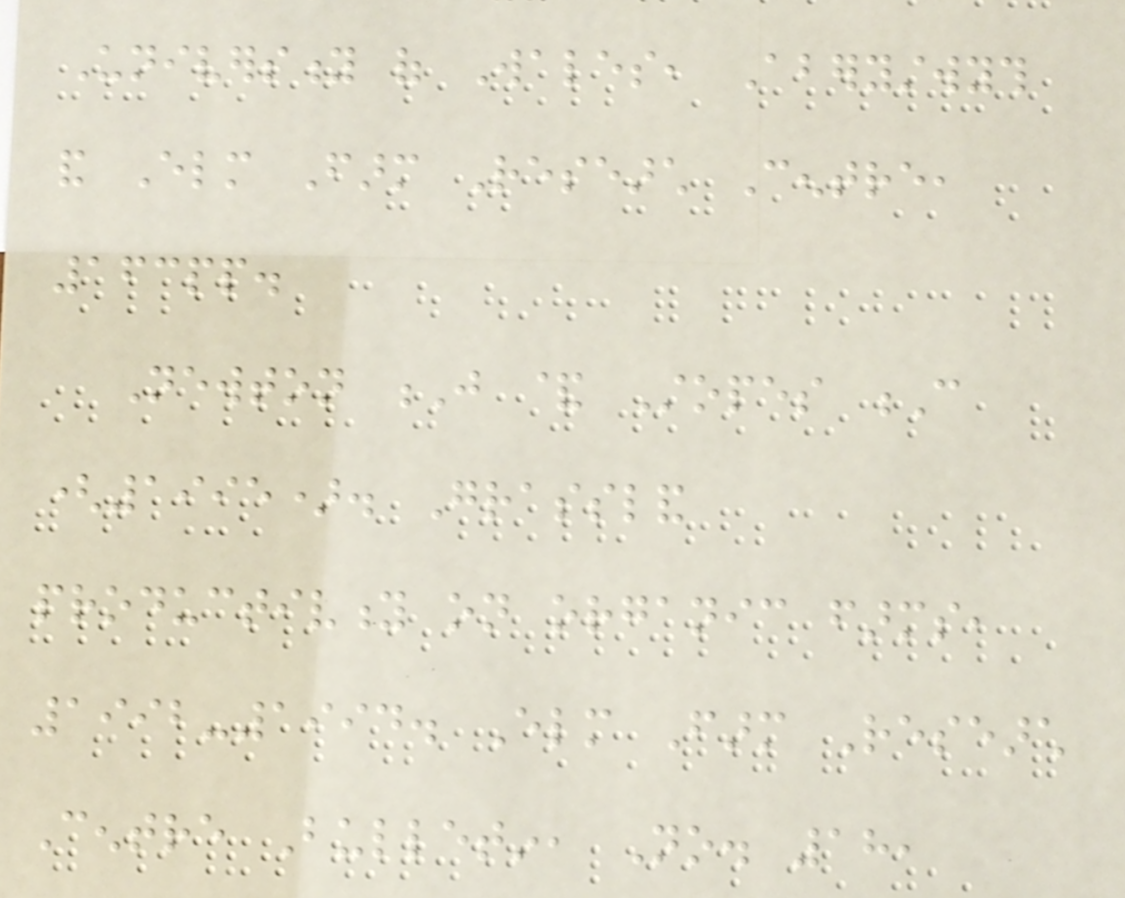University of Wales, Aberystwyth
and Elm Farm Research Centre,
163pp.
Newton J & Stopes C
(1995). Grassland
productivity on organic farms,
1992-1994. Elm Farm Research
Centre Bulletin, No. 18,
